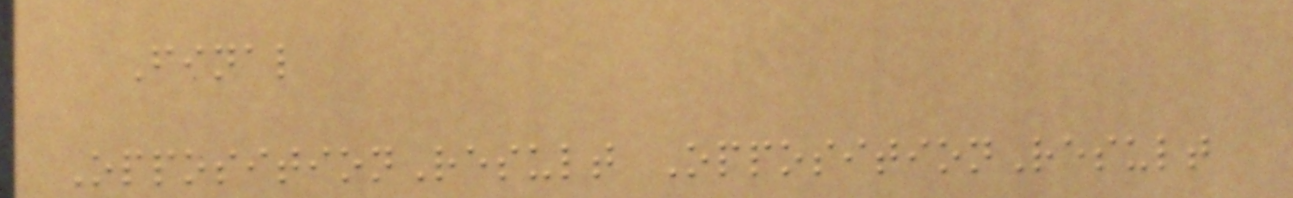Final
OppositionResult OppositionResult
